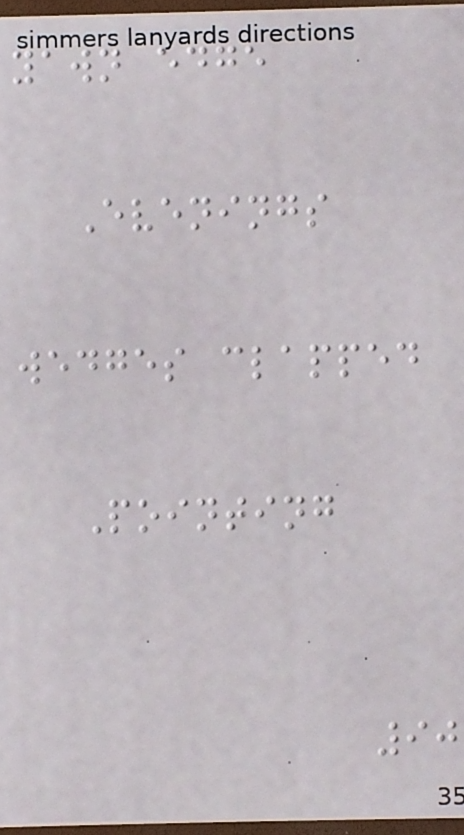yawn edge
Evenings
wedges clapped
Pointing
90
